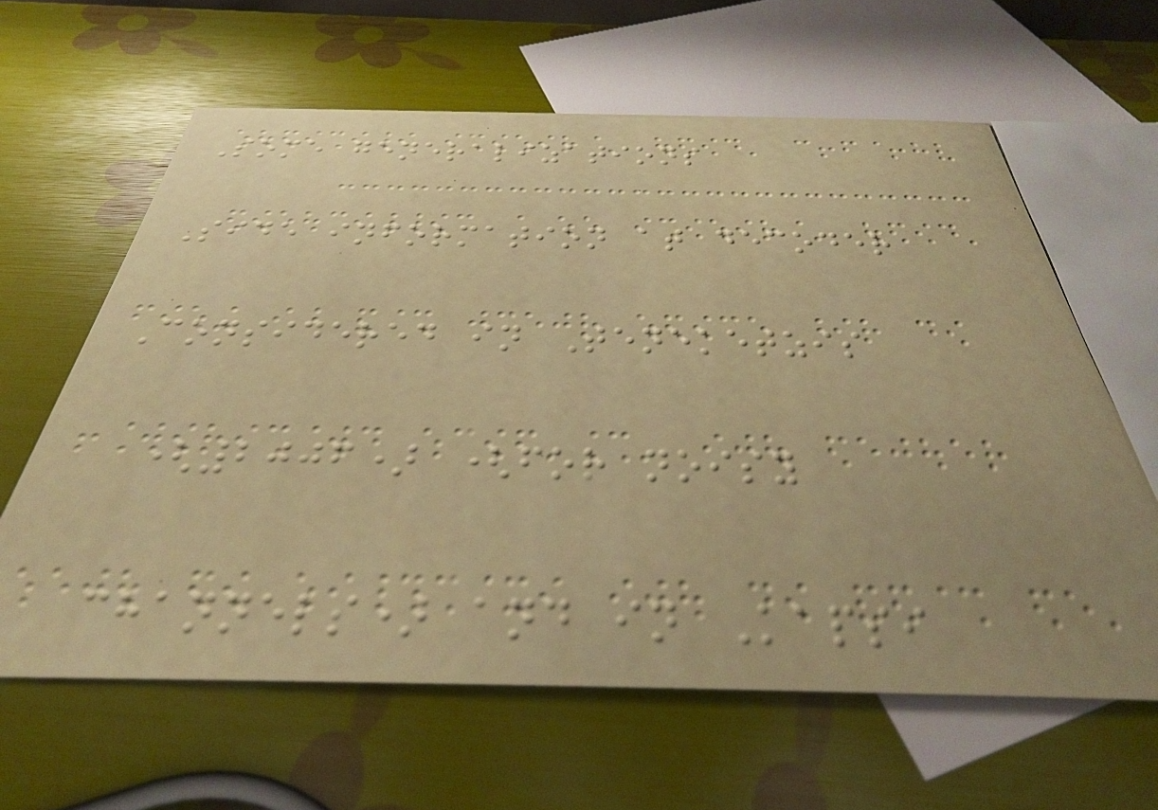Some generalizations
Side information at decoder
Considered in Teneketzis
(2006) (for noisy
channels) and in Kapsi
